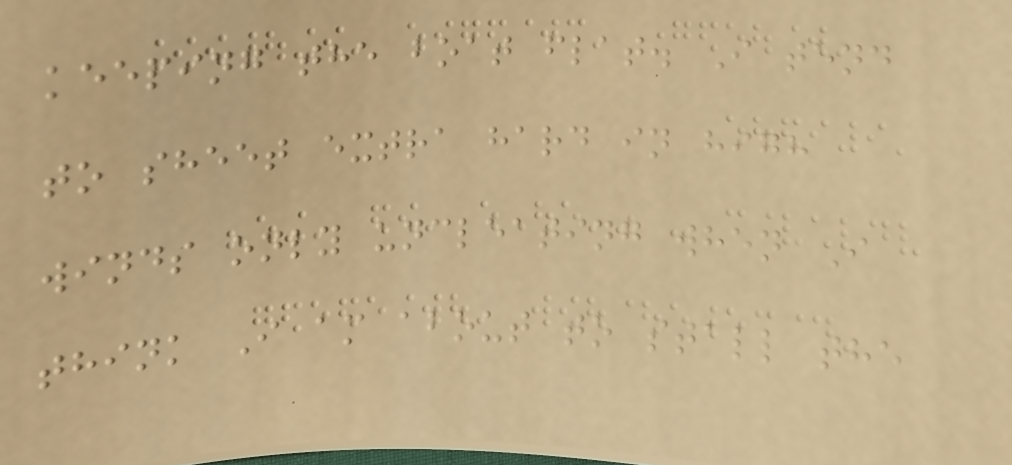keeping the boat flat. I tend
to sheet extra hard in high
winds only uncleating when I
think I am about to stall the
